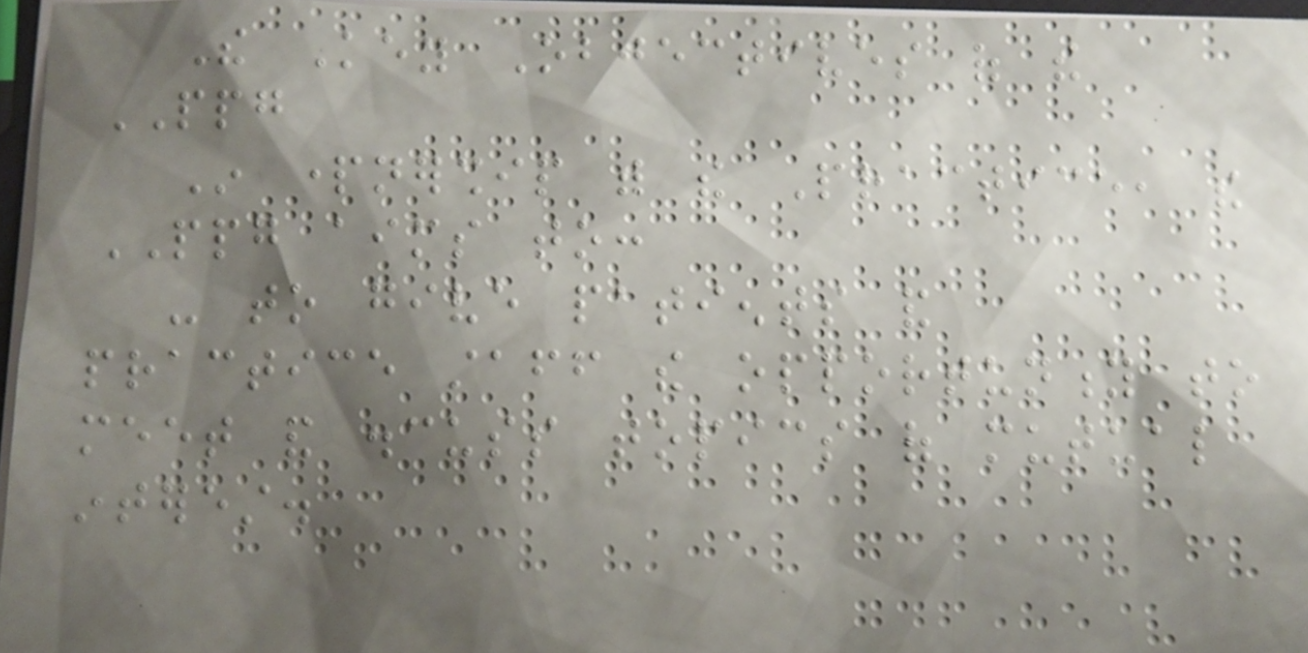The Key Objectives of the
PPG
In partnership with the Practice, the
PPG aims to:
- to give patients and
practice staff the opportunity to
meet and discuss topics of mutual
interest.
